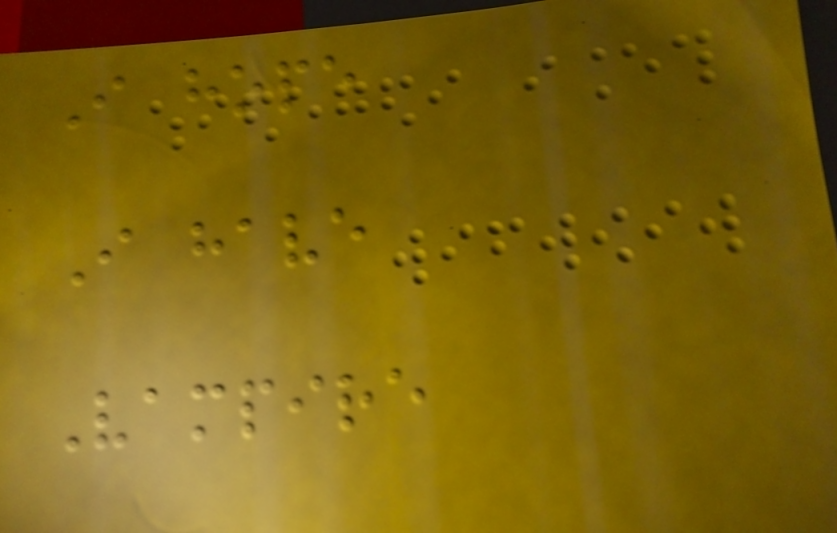I hope
I have
Vampire
